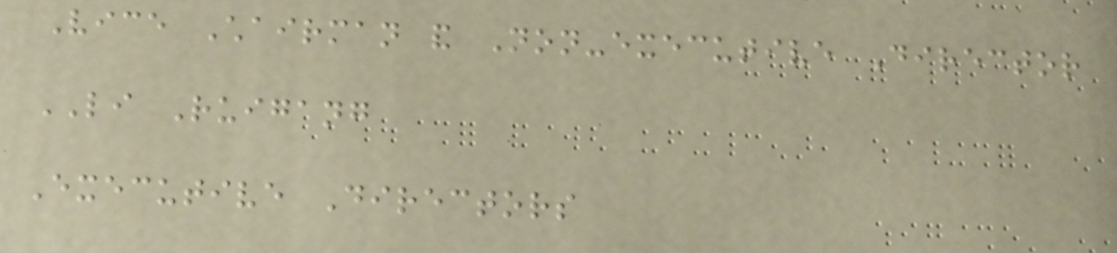Vice Chairman and Non-executive Director
LI Ruigang
Executive Directors
